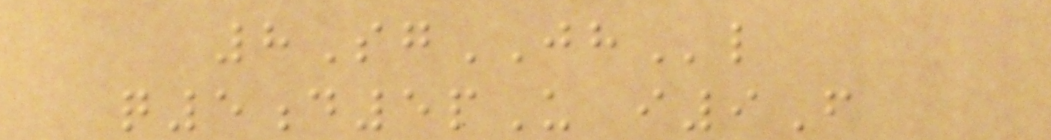8SgJHl
q5d5pU i9F
